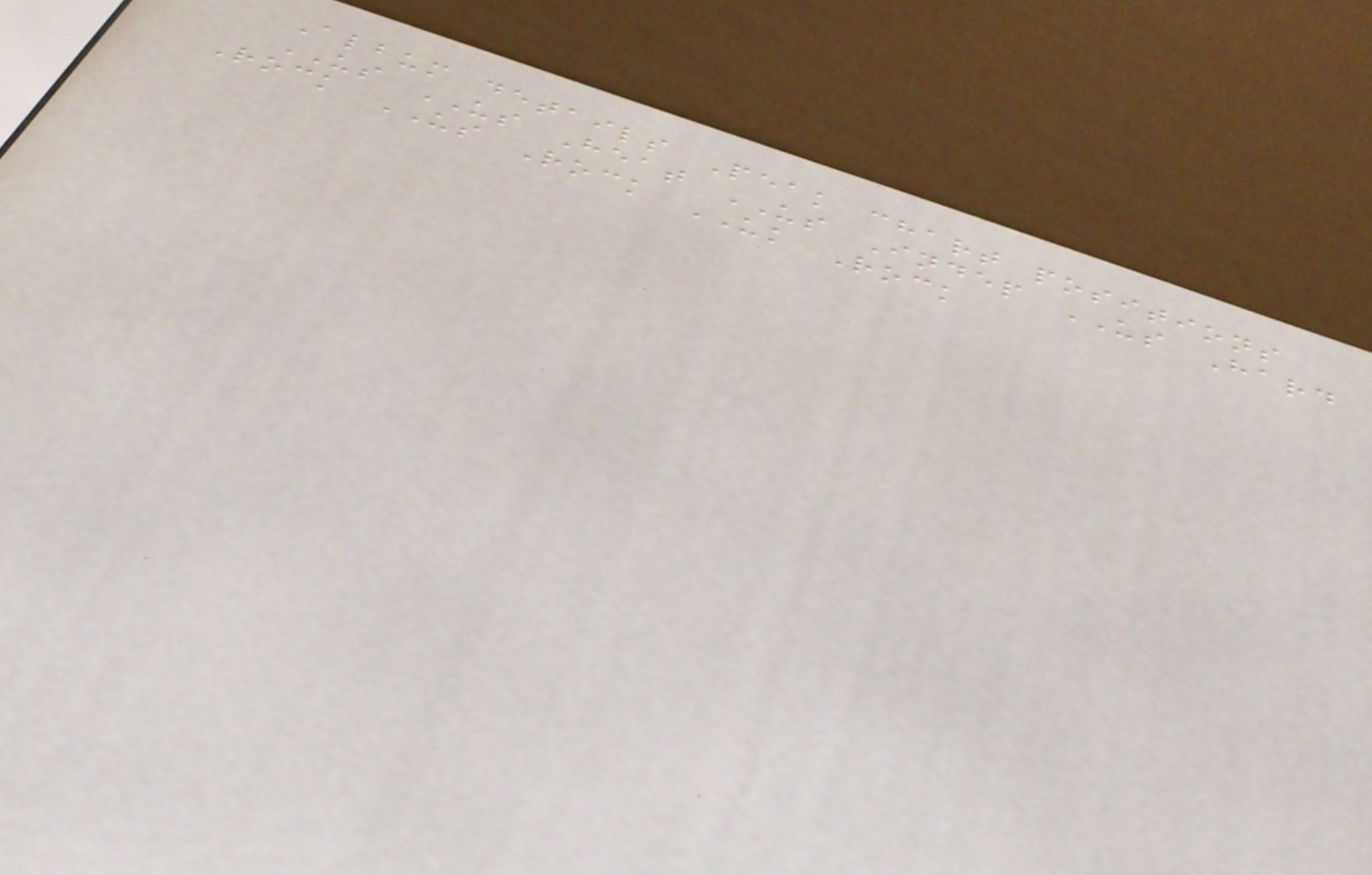Album details Peak chart positions
US US Heat US Indep US Hard
Rock US Rock UK Rock
